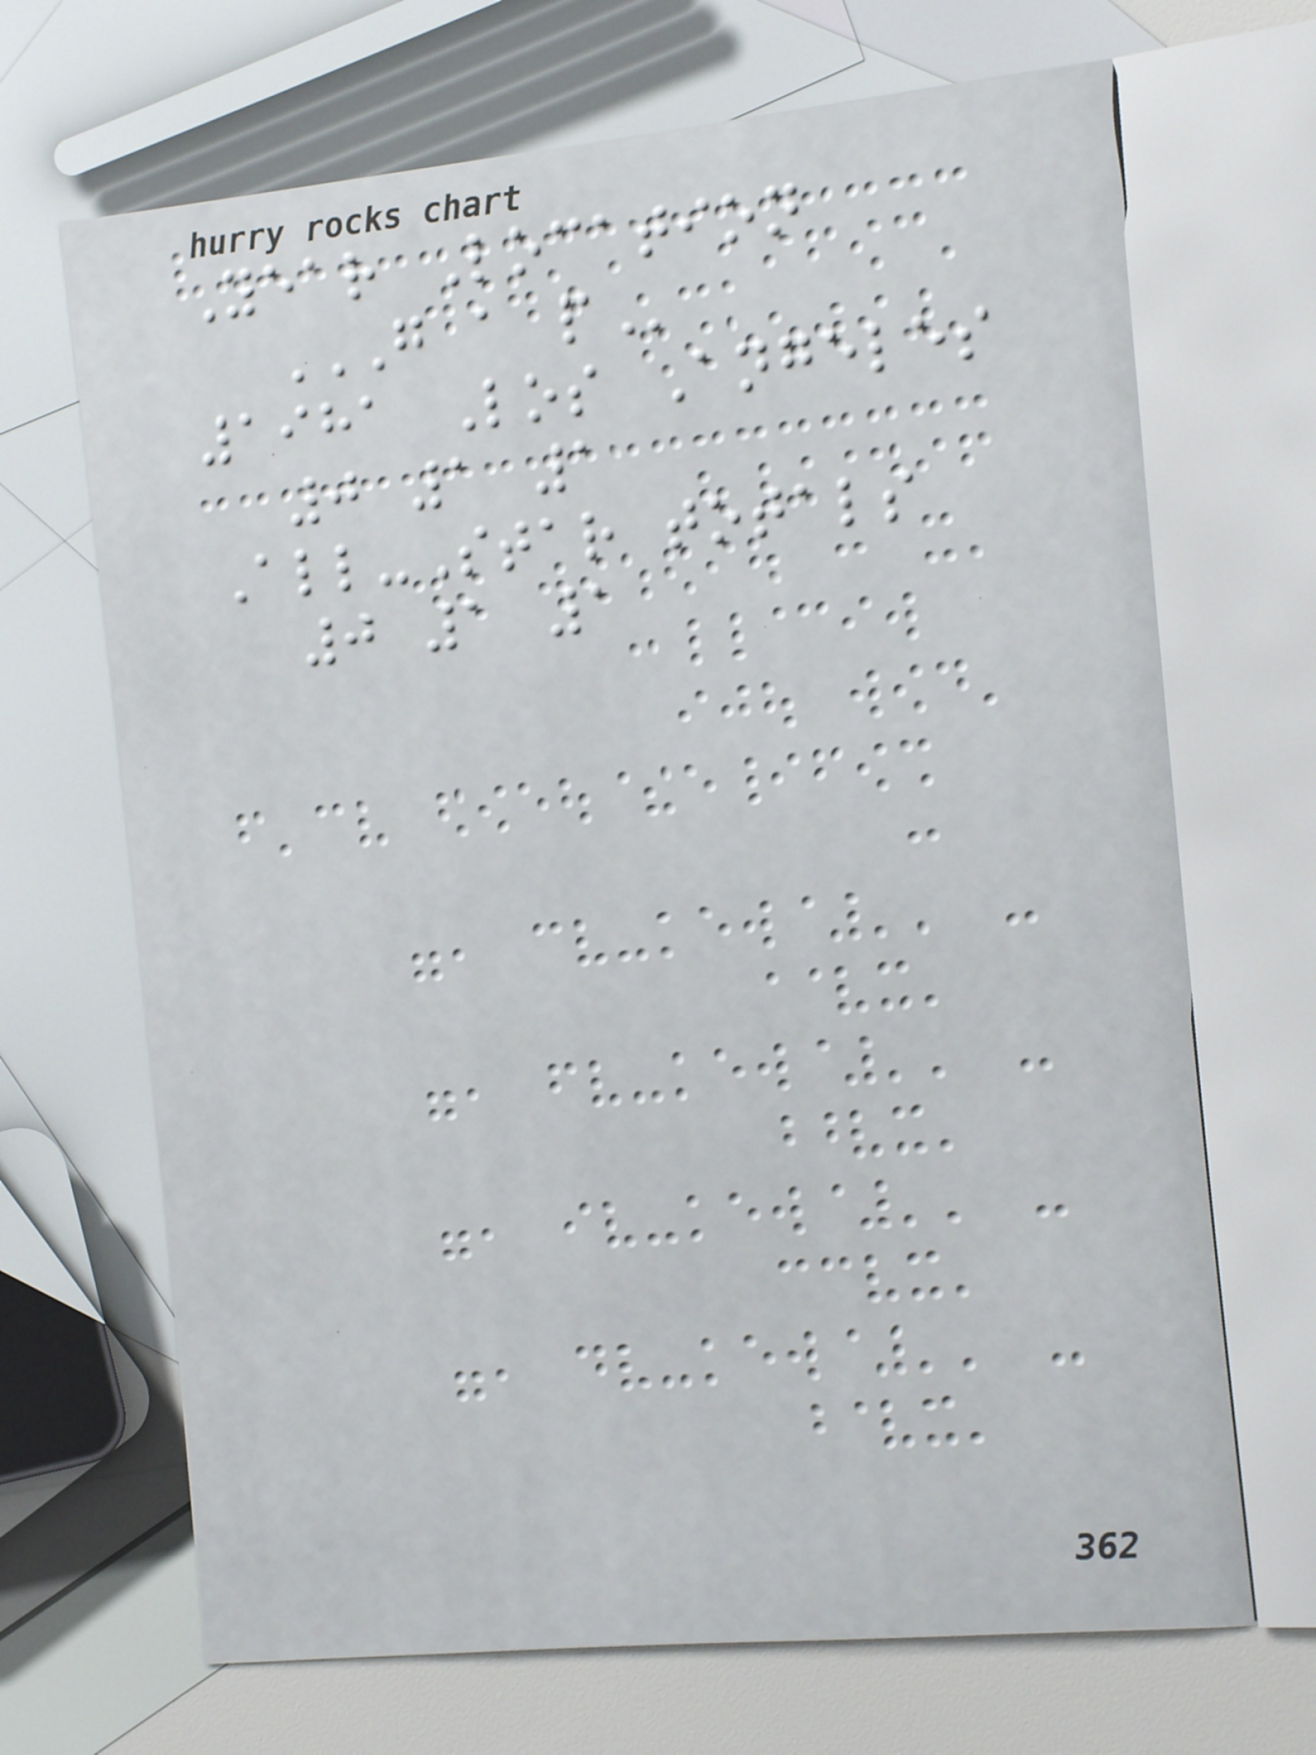Year Location
G A P
1981 Los Angeles
0 1 1
All-Star totals
0 1 1
